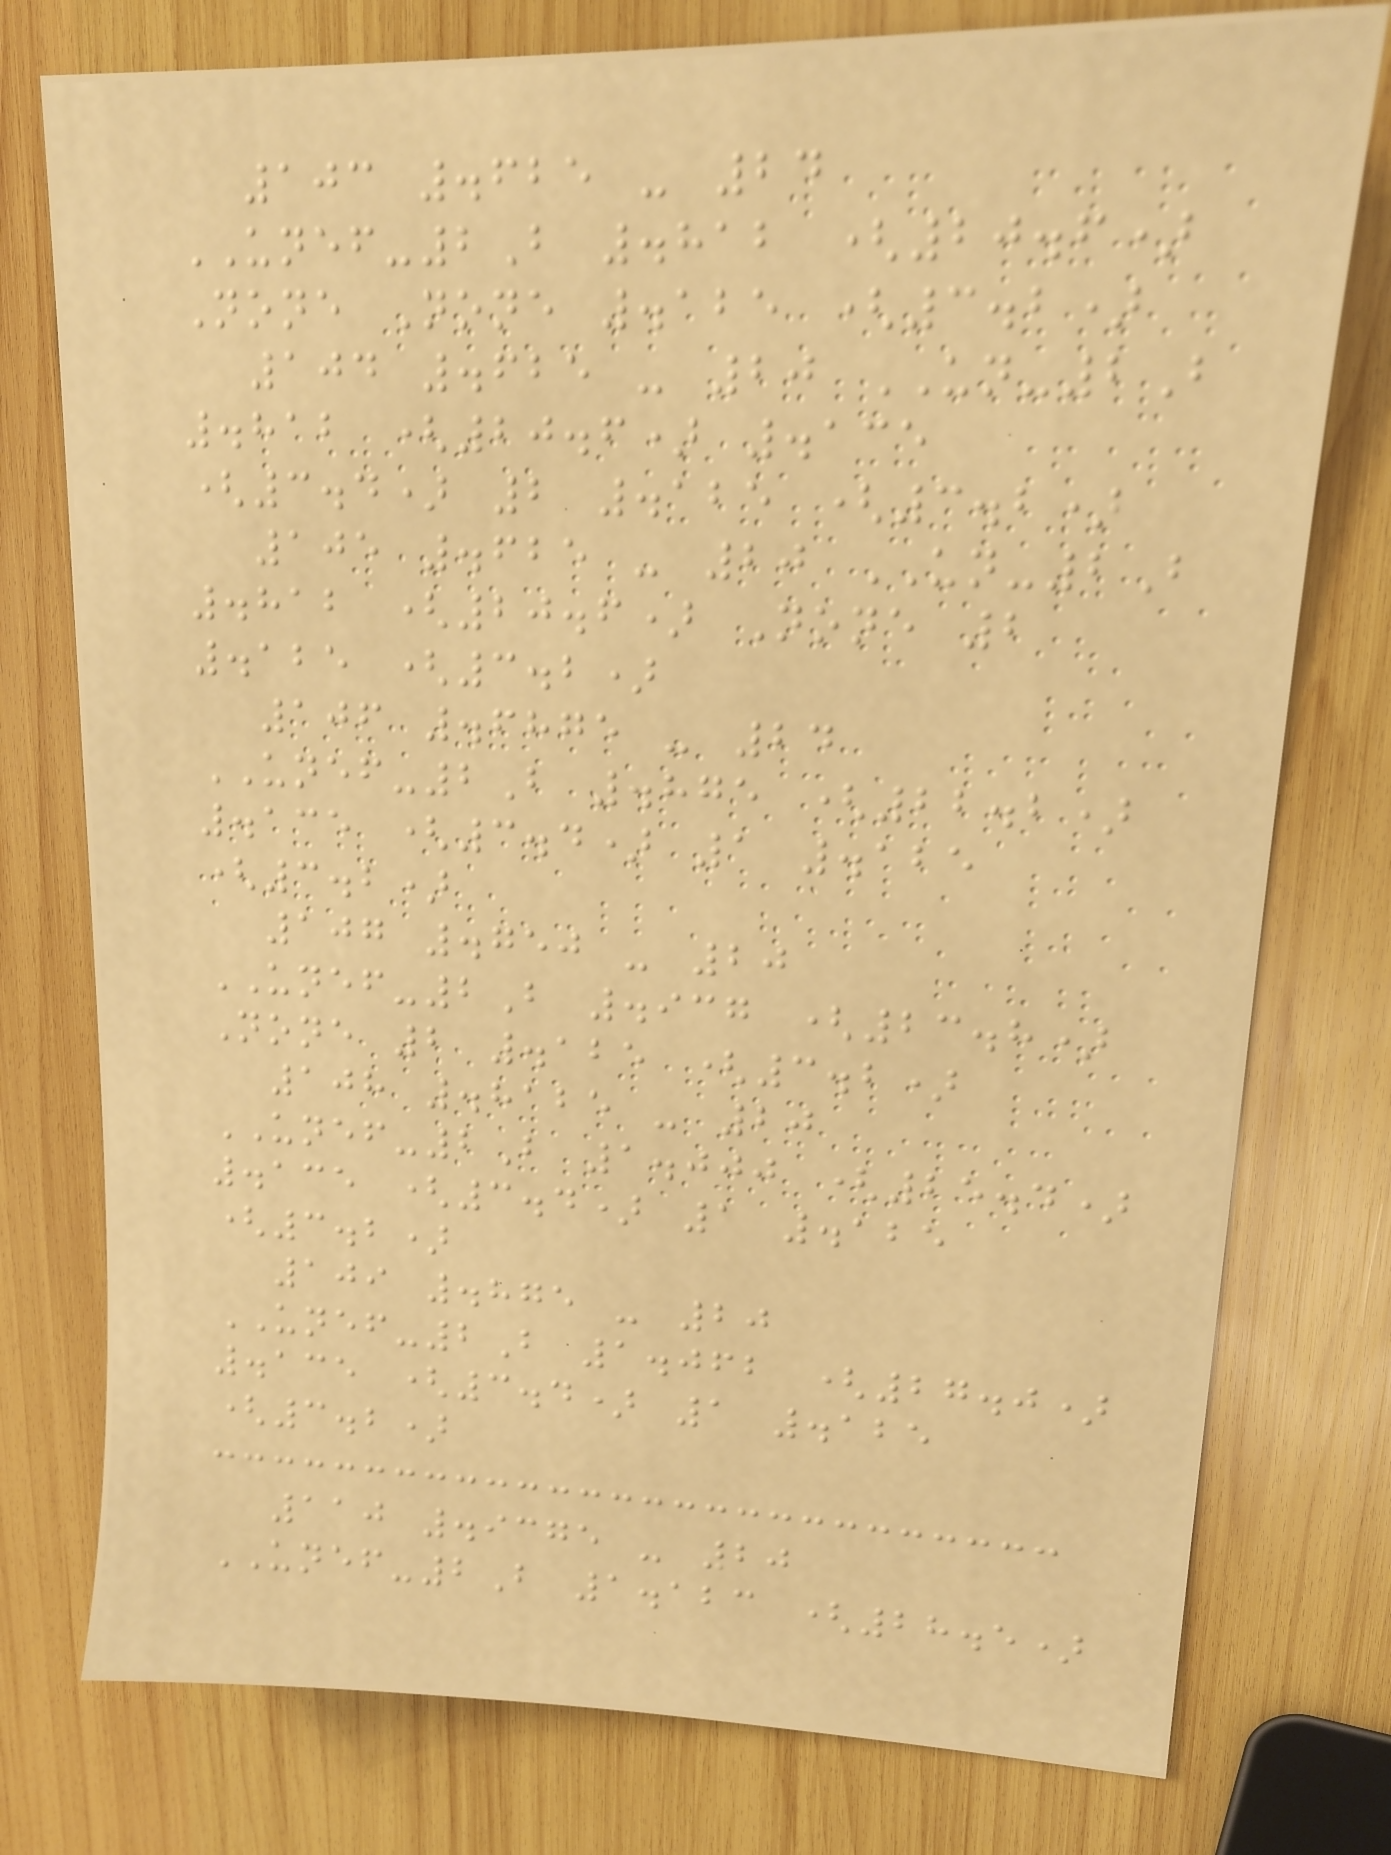103 .625 - 24
UNEF-2B .812 (20.6)
None None .125 (3.2)
104 .625 - 20 UN-2B
.812 (20.6) .135
(3.4) 2 .125 (3.2)
105 .625 - 20 UN-2B
.812 (20.6) None 2
.125 (3.2)
106 .6875 - 24
UNEF-2B .875 (22.2)
.135 (3.4) 1 .125
(3.2)
107 .750 - 20
UNEF-2B .937 (23.8)
None 2 .125 (3.2)
108 .8125 - 20
UNEF-2B 1.000 (25.4)
.135 (3.4) 1 .125
(3.2)
109 .875 - 20
UNEF-2B 1.062 (27.0)
.135 (3.4) 1 .125
(3.2)
110 .9375 - 20
UNEF-2B 1.123 (28.5)
